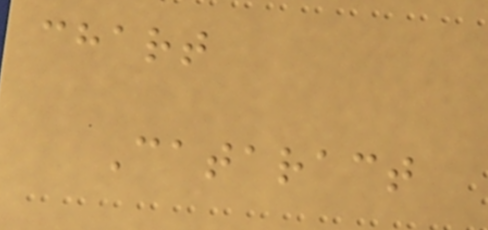chart
Cataract
